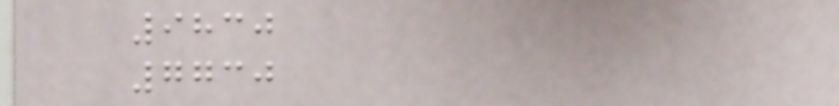9830
7730
